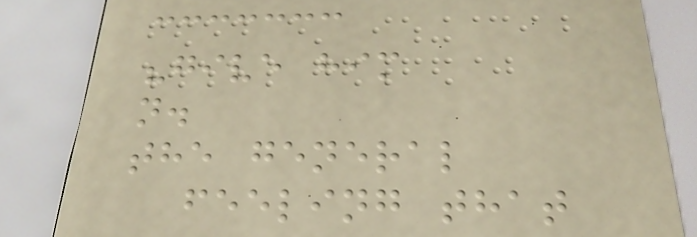"give him
n.
the general
feeling that
